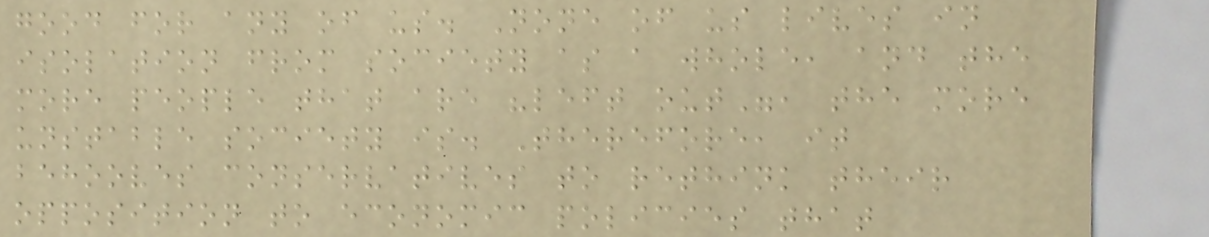good for any of us. None of us lives in
isolation from society as a whole, and the
more people that are "left out", the more
unstable society is. Therefore, it
behooves conservatives to rethink their
opposition to economic policies that
